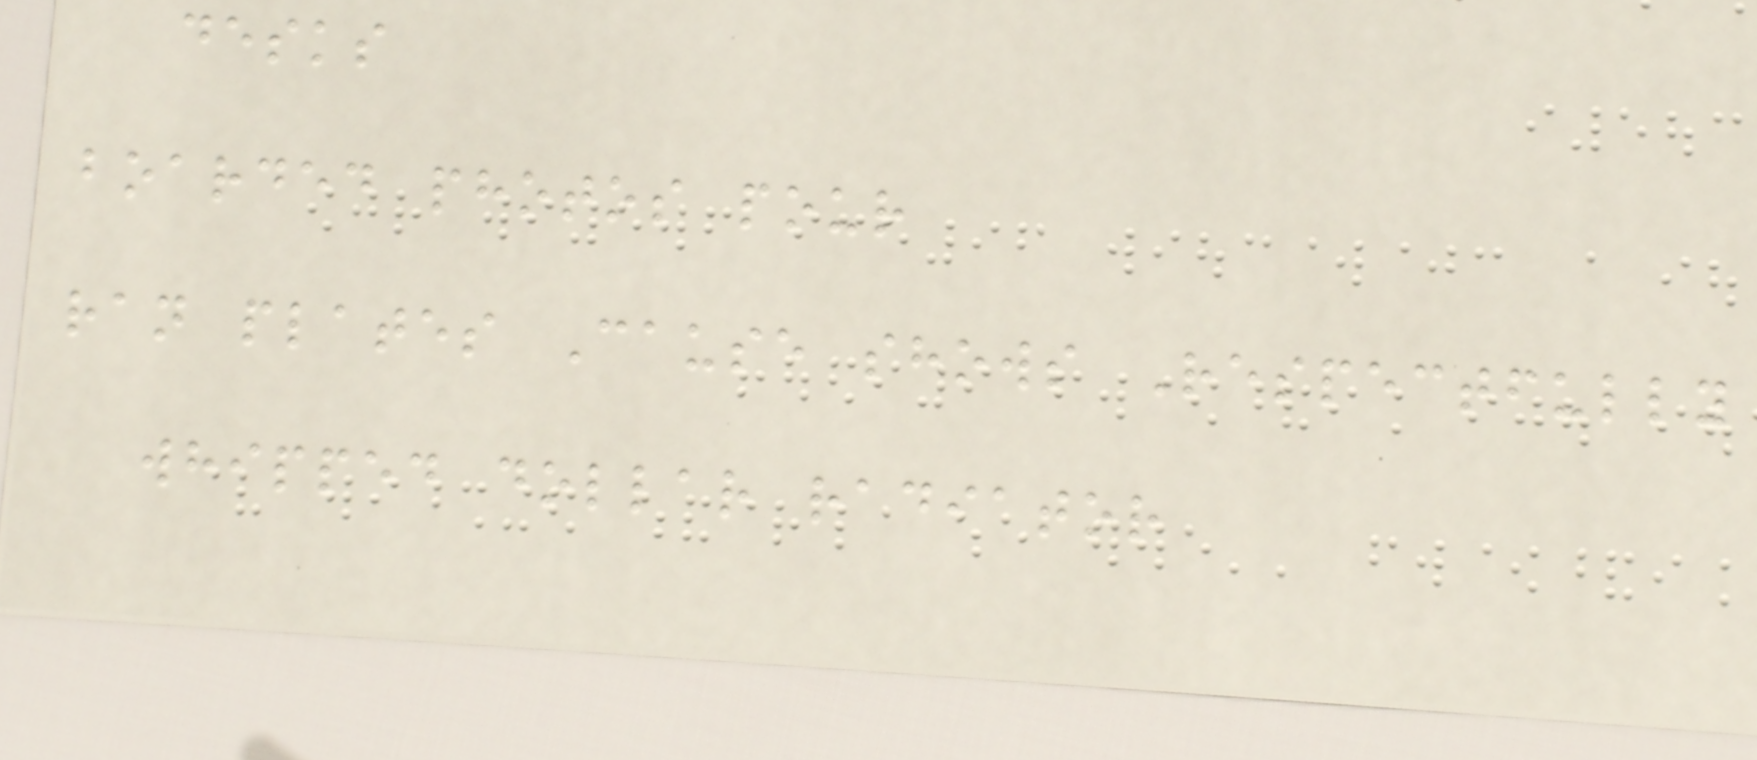desks
boarded photos pour
ran plates Cause shows Respectfully
whipped dollar radiator
